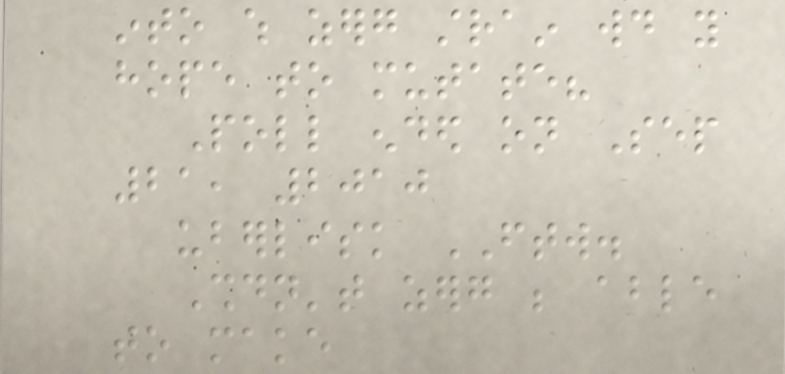into which zerg strain would you
hope to mutate?
Poll ended on Sep
21, 2010
uberlisk FTW.
Shouldn't zerg be able
to make
